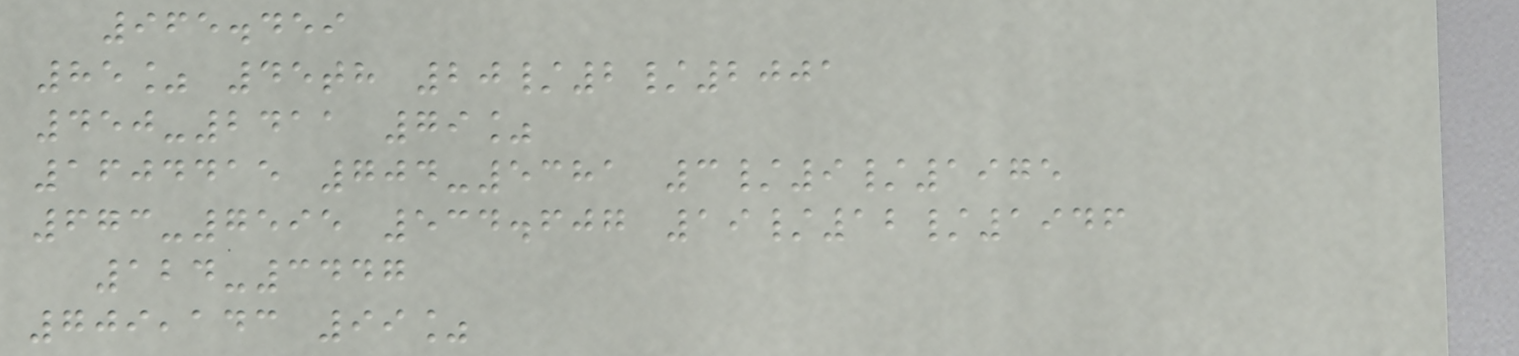965.459
85% 45th 20/2/2001
450-2411 79%
1604415 704-5381 3/9/1975
673-7595 534.607 19/12/1946
124-3447
709,143 99%
